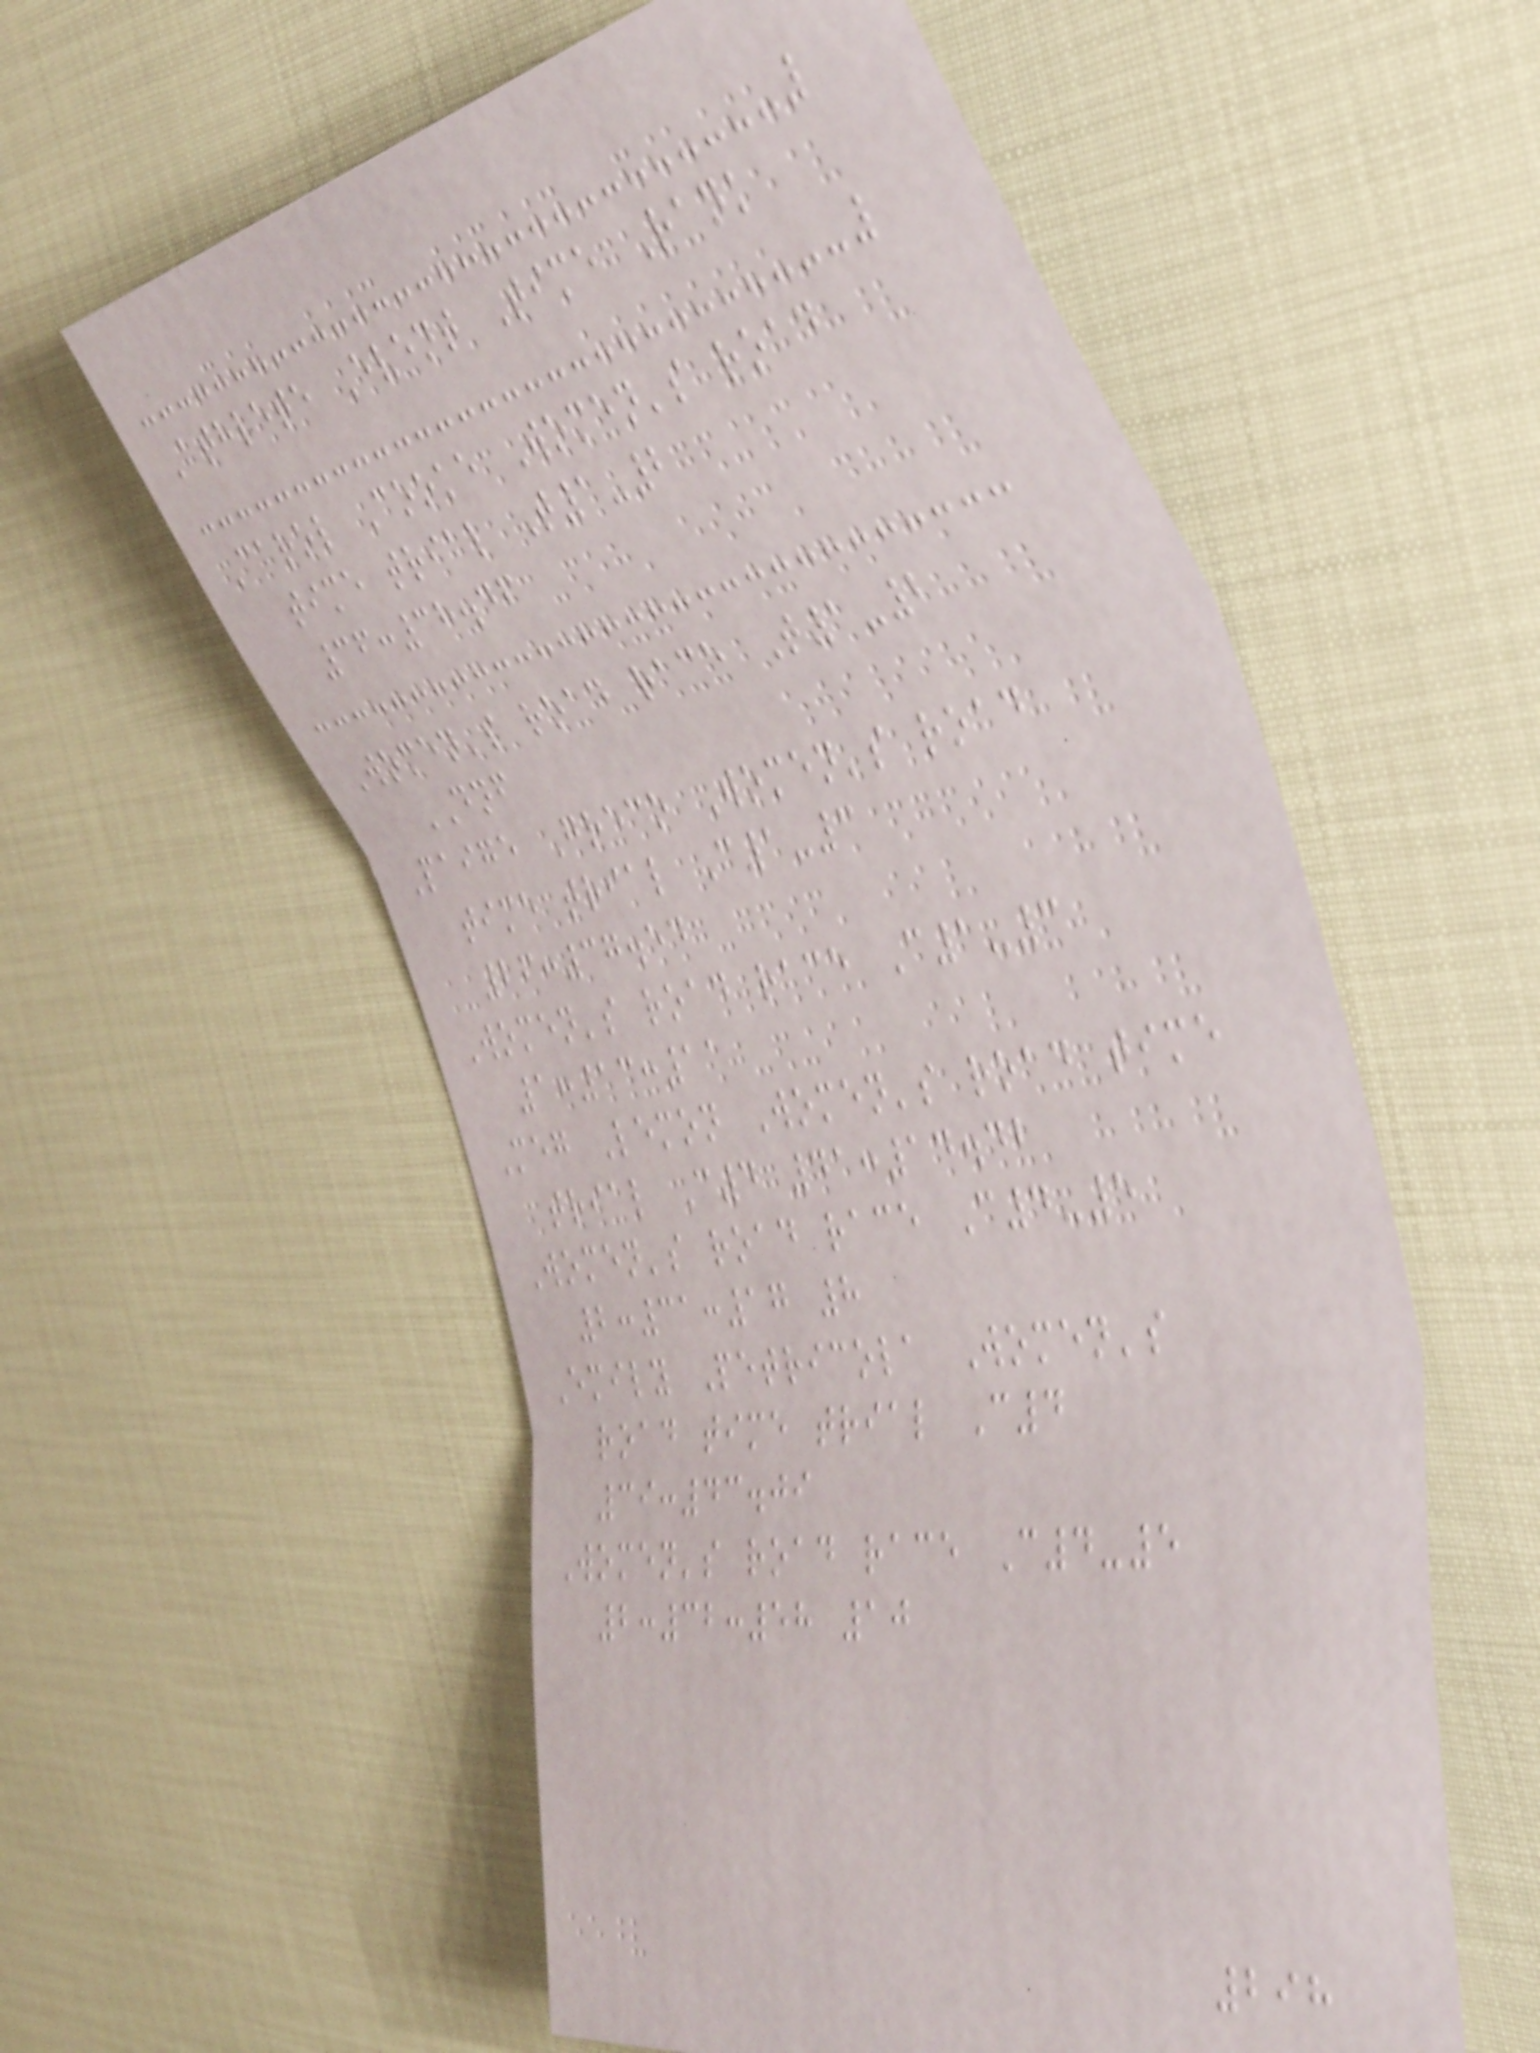Athlete Event Time Rank
Carol Cooke Women's road
time trial T1-2
36:38.46
Women's road race T1-2
DNF
Paige Greco Women's road
time trial C1-3
26:37.54
Women's road race C1-3
1:13:11
Meg Lemon Women's road time
trial C4 41:14.42
Women's road race C4-5
2:31:17 8
Emily Petricola Women's
road time trial C4
39:43.09
Women's road race C4-5
2:32:58 10
298
